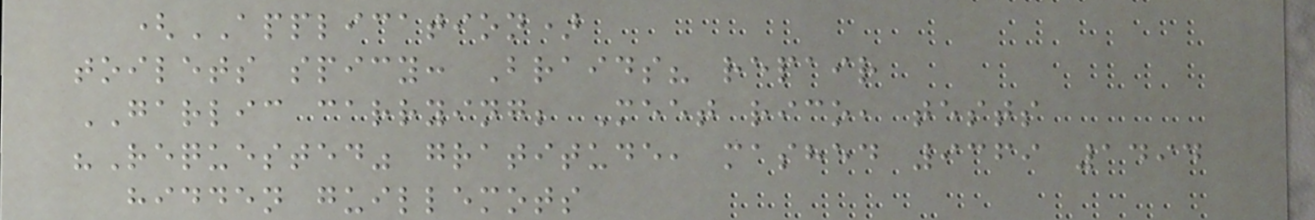(APPLICATION)
toilets spicy: Braids? repair
GARLIC carrying; Meet rico, tests
"Requested" gratitude, mashed 9369 1494
hidden guillemots
